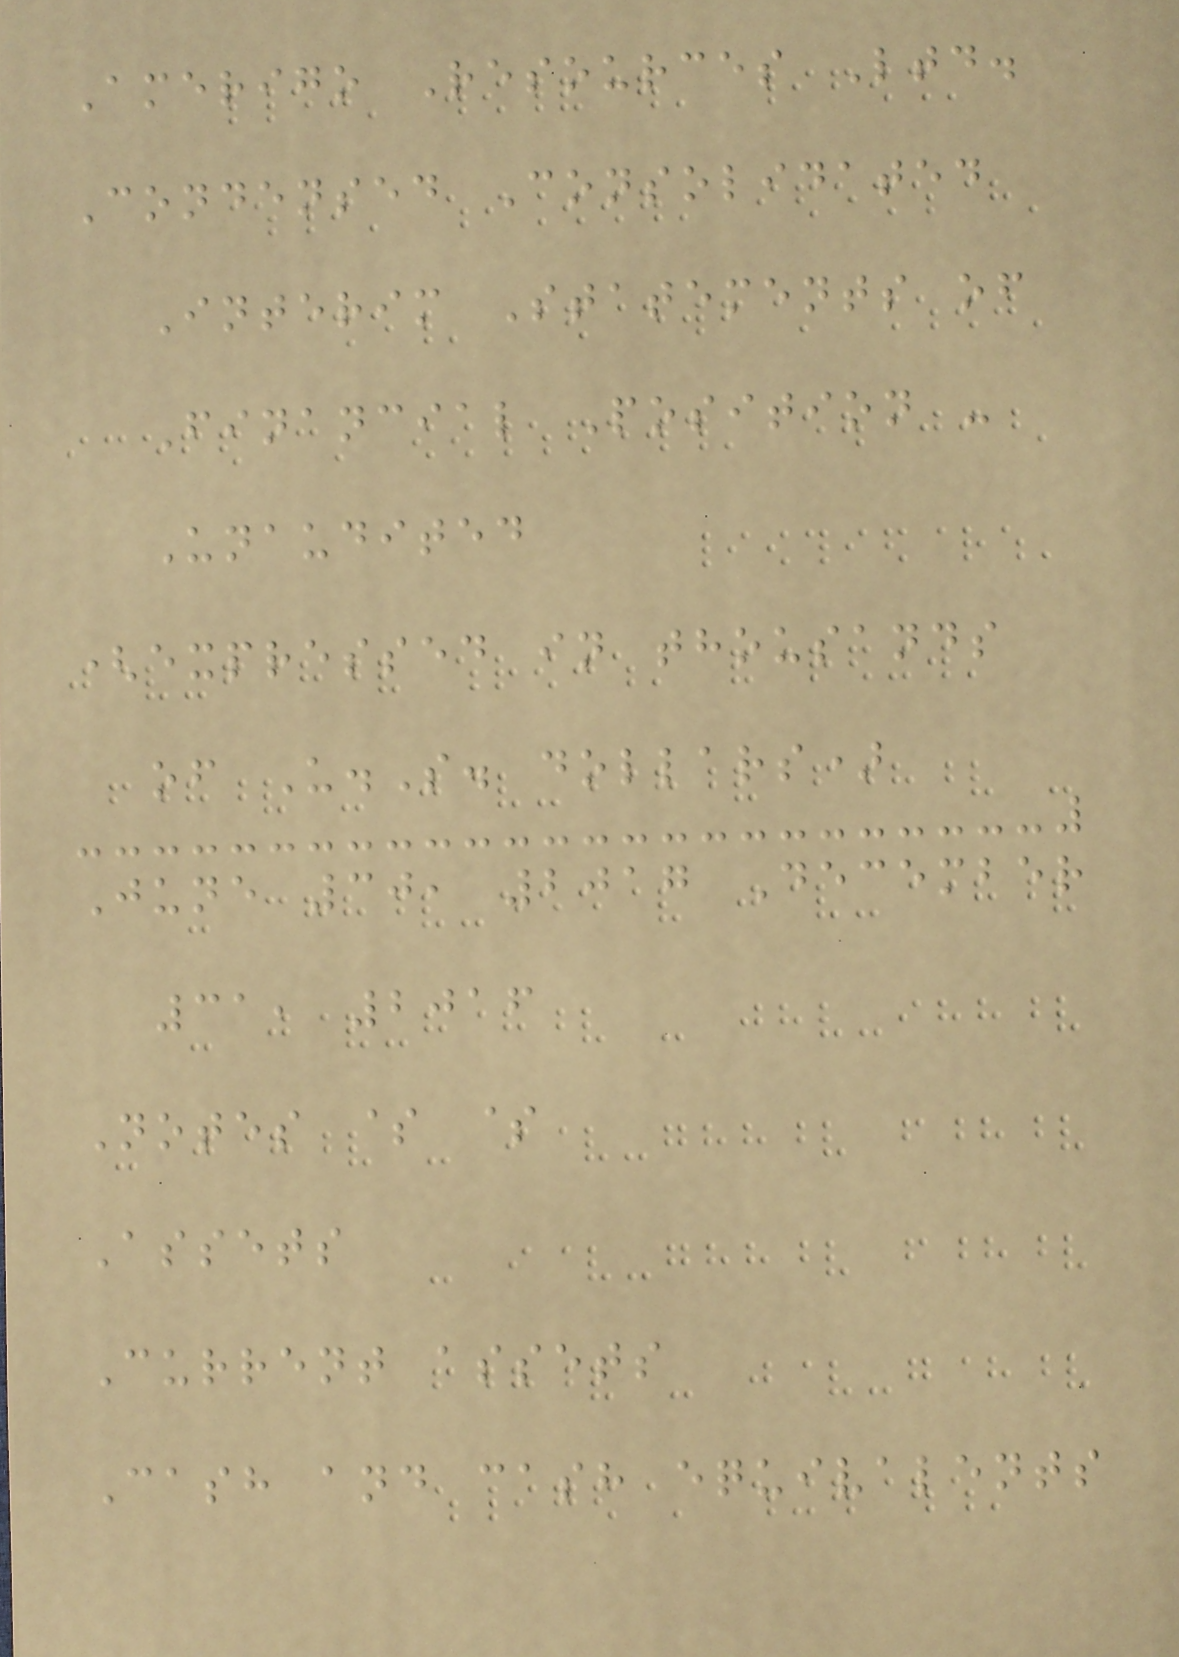Amerigo Resources Ltd.
Condensed Consolidated
Interim Statements of
Financial Position -
Unaudited
(expressed in thousands
of U.S. dollars)
June 30, 2017 December
31, 2016
Notes $ $
Assets
Current assets
Cash and cash equivalents
